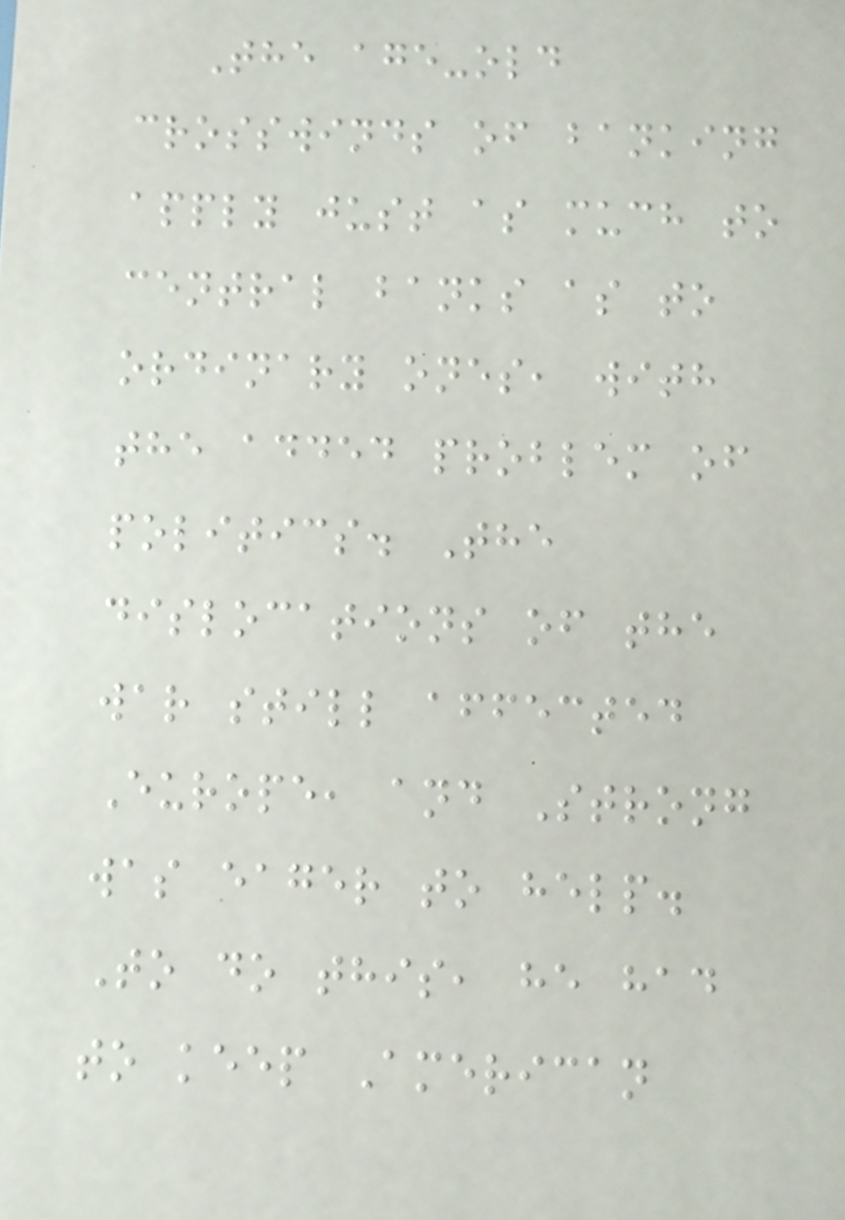The age-old
crosswinds of banking
apply just as much to
central banks as to
ordinary ones, with
the added problem of
politics. The
dislocations of the
war still affected
Europe, and Strong
was eager to help.
To do this, he had
to keep American
